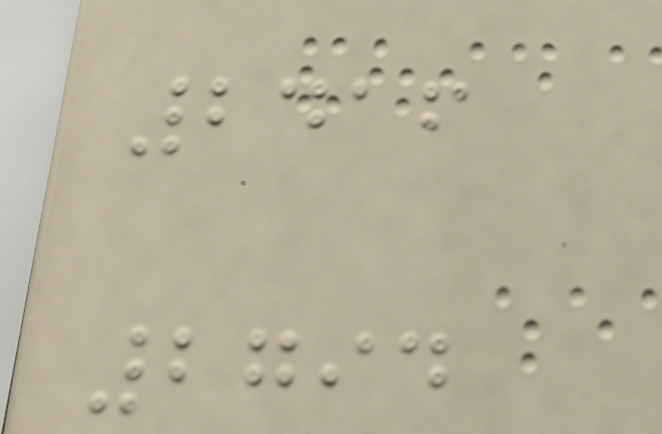2416
2794
